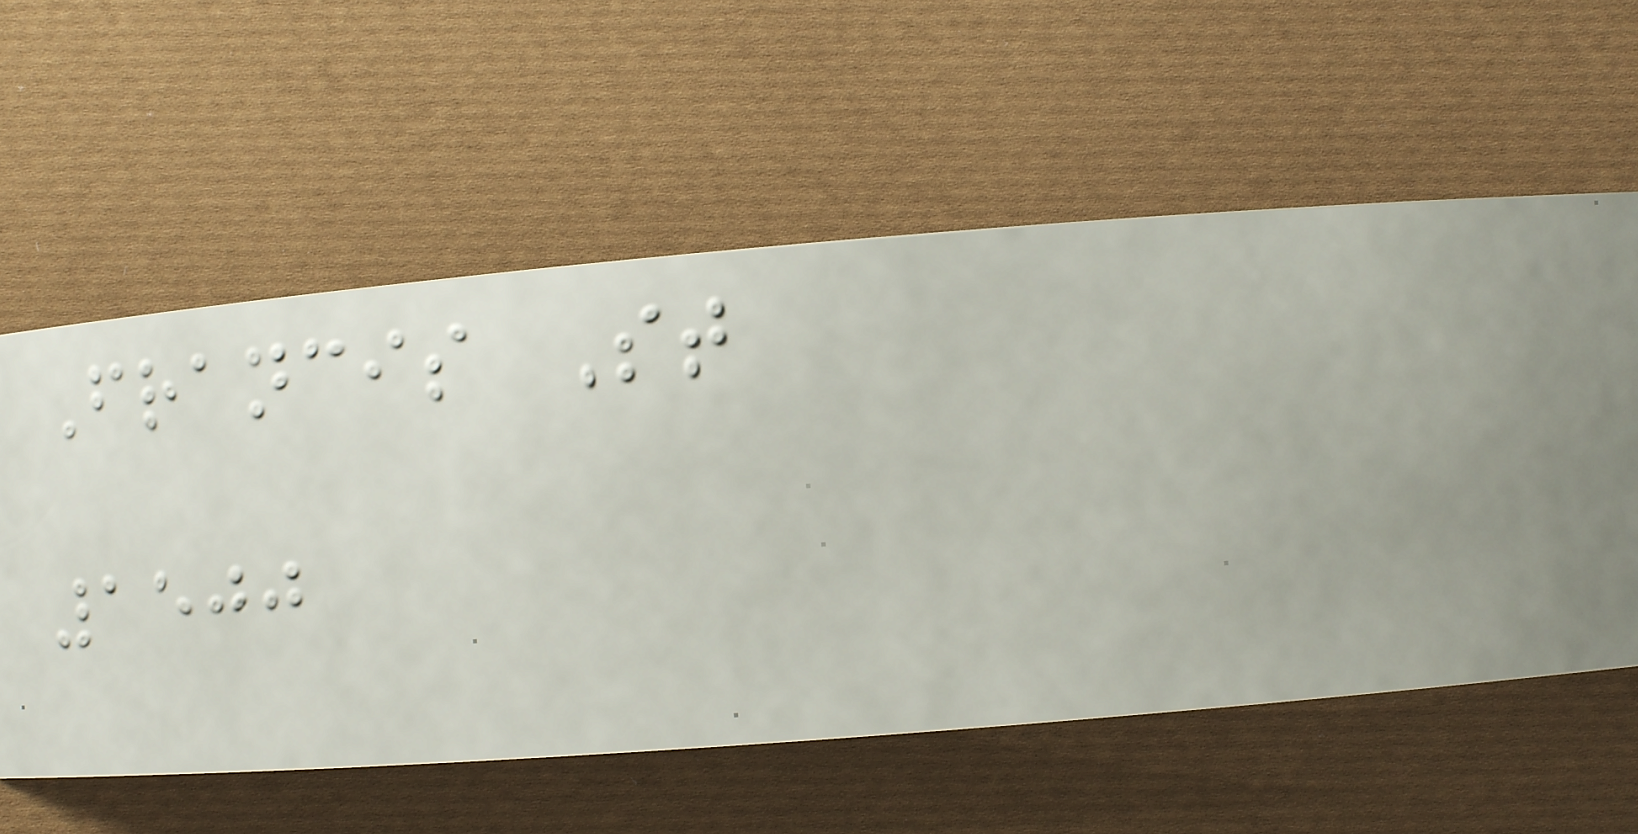Francis St
1500
